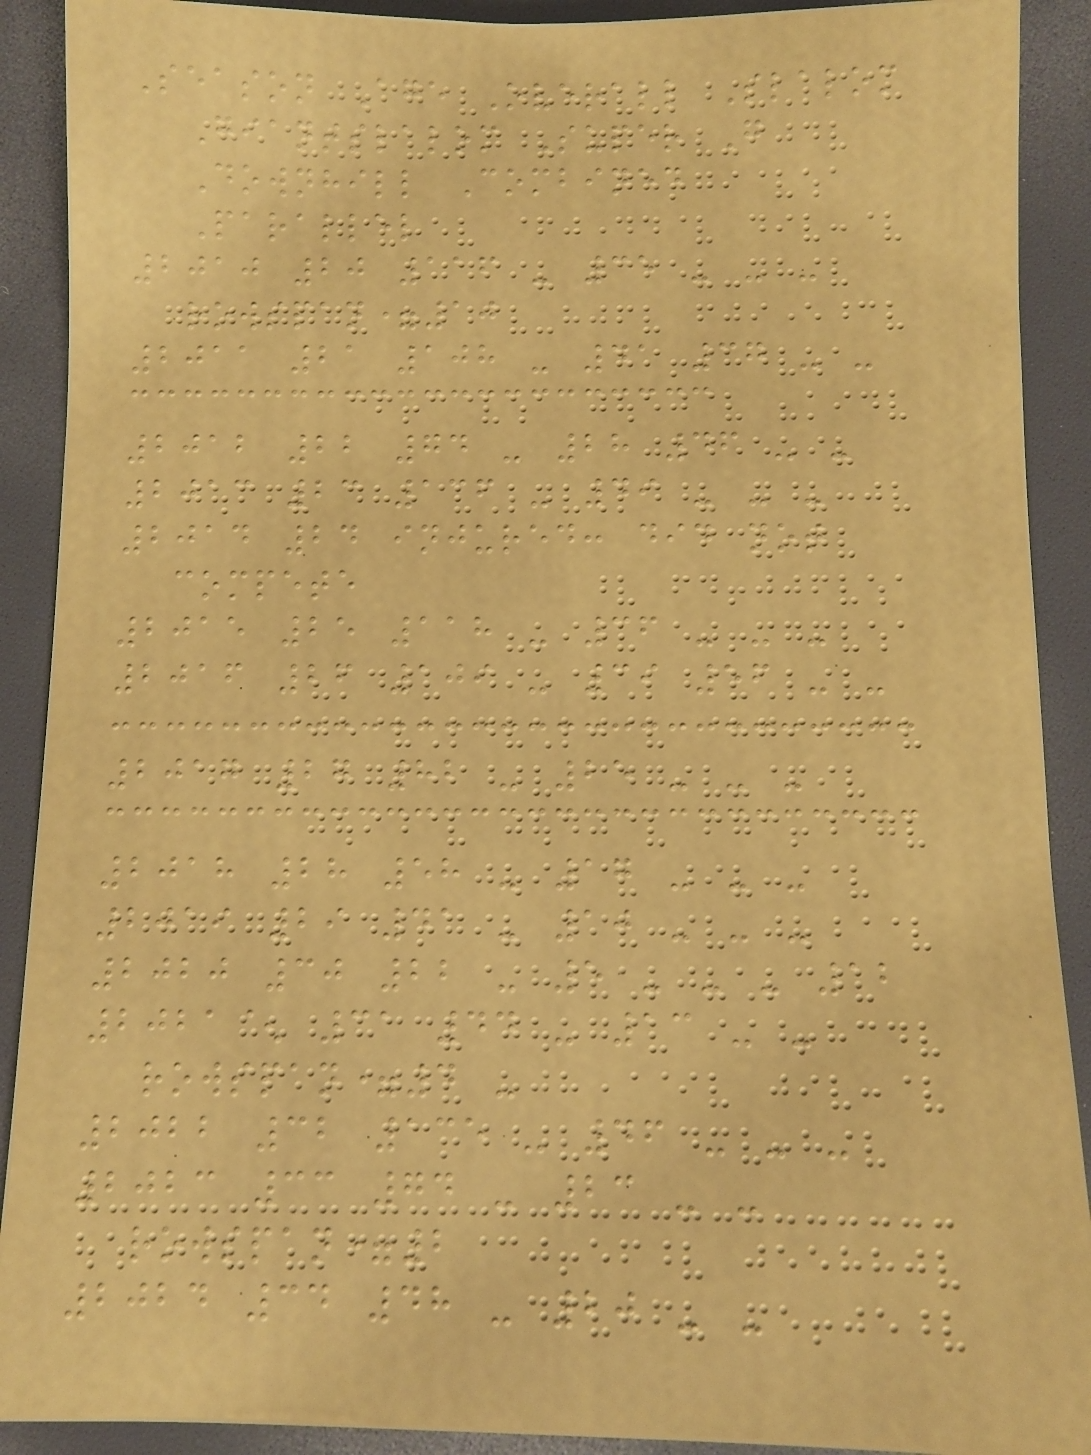Season Age Overall Slalom
Giantslalom Super G
Downhill Combined
Parallel
2010 20 116 - 35 - - -
rowspan=10
2011 21 108 - 41 37 - -
2012 22 74 - 28 46 - -
2013 23 136 - 49 - - -
2014 24 injured: did not
compete
2015 25 118 - 36 - - -
2016 26 109 - 39 56 - -
2017 27 82 - 25 - - -
2018 28 58 - 17 - - -
2019 29 41 - 10 - - -
2020 30 22 - 5 - - - 12
2021^ 31 44 - 13 - -
rowspan=4 -
2022 32 135 - 46 - - -
2023 33 74 - 23 - -
rowspan=2
2024 34 48 - 20 - -
